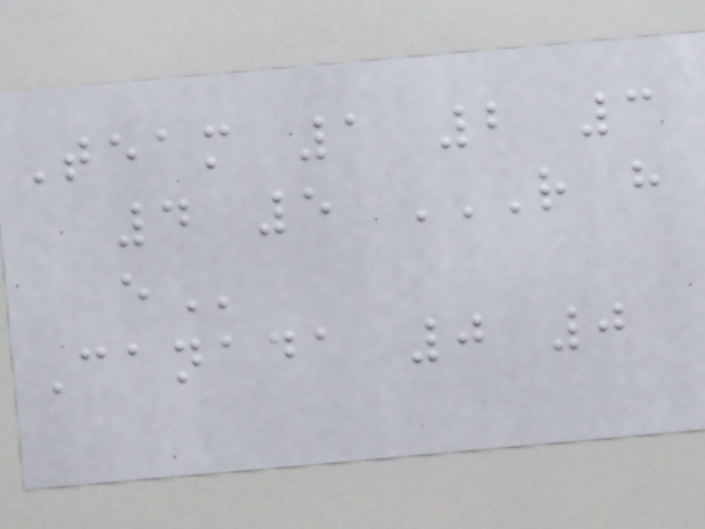Team 1 2 3
4 5 R H
E
Canada 0 0
